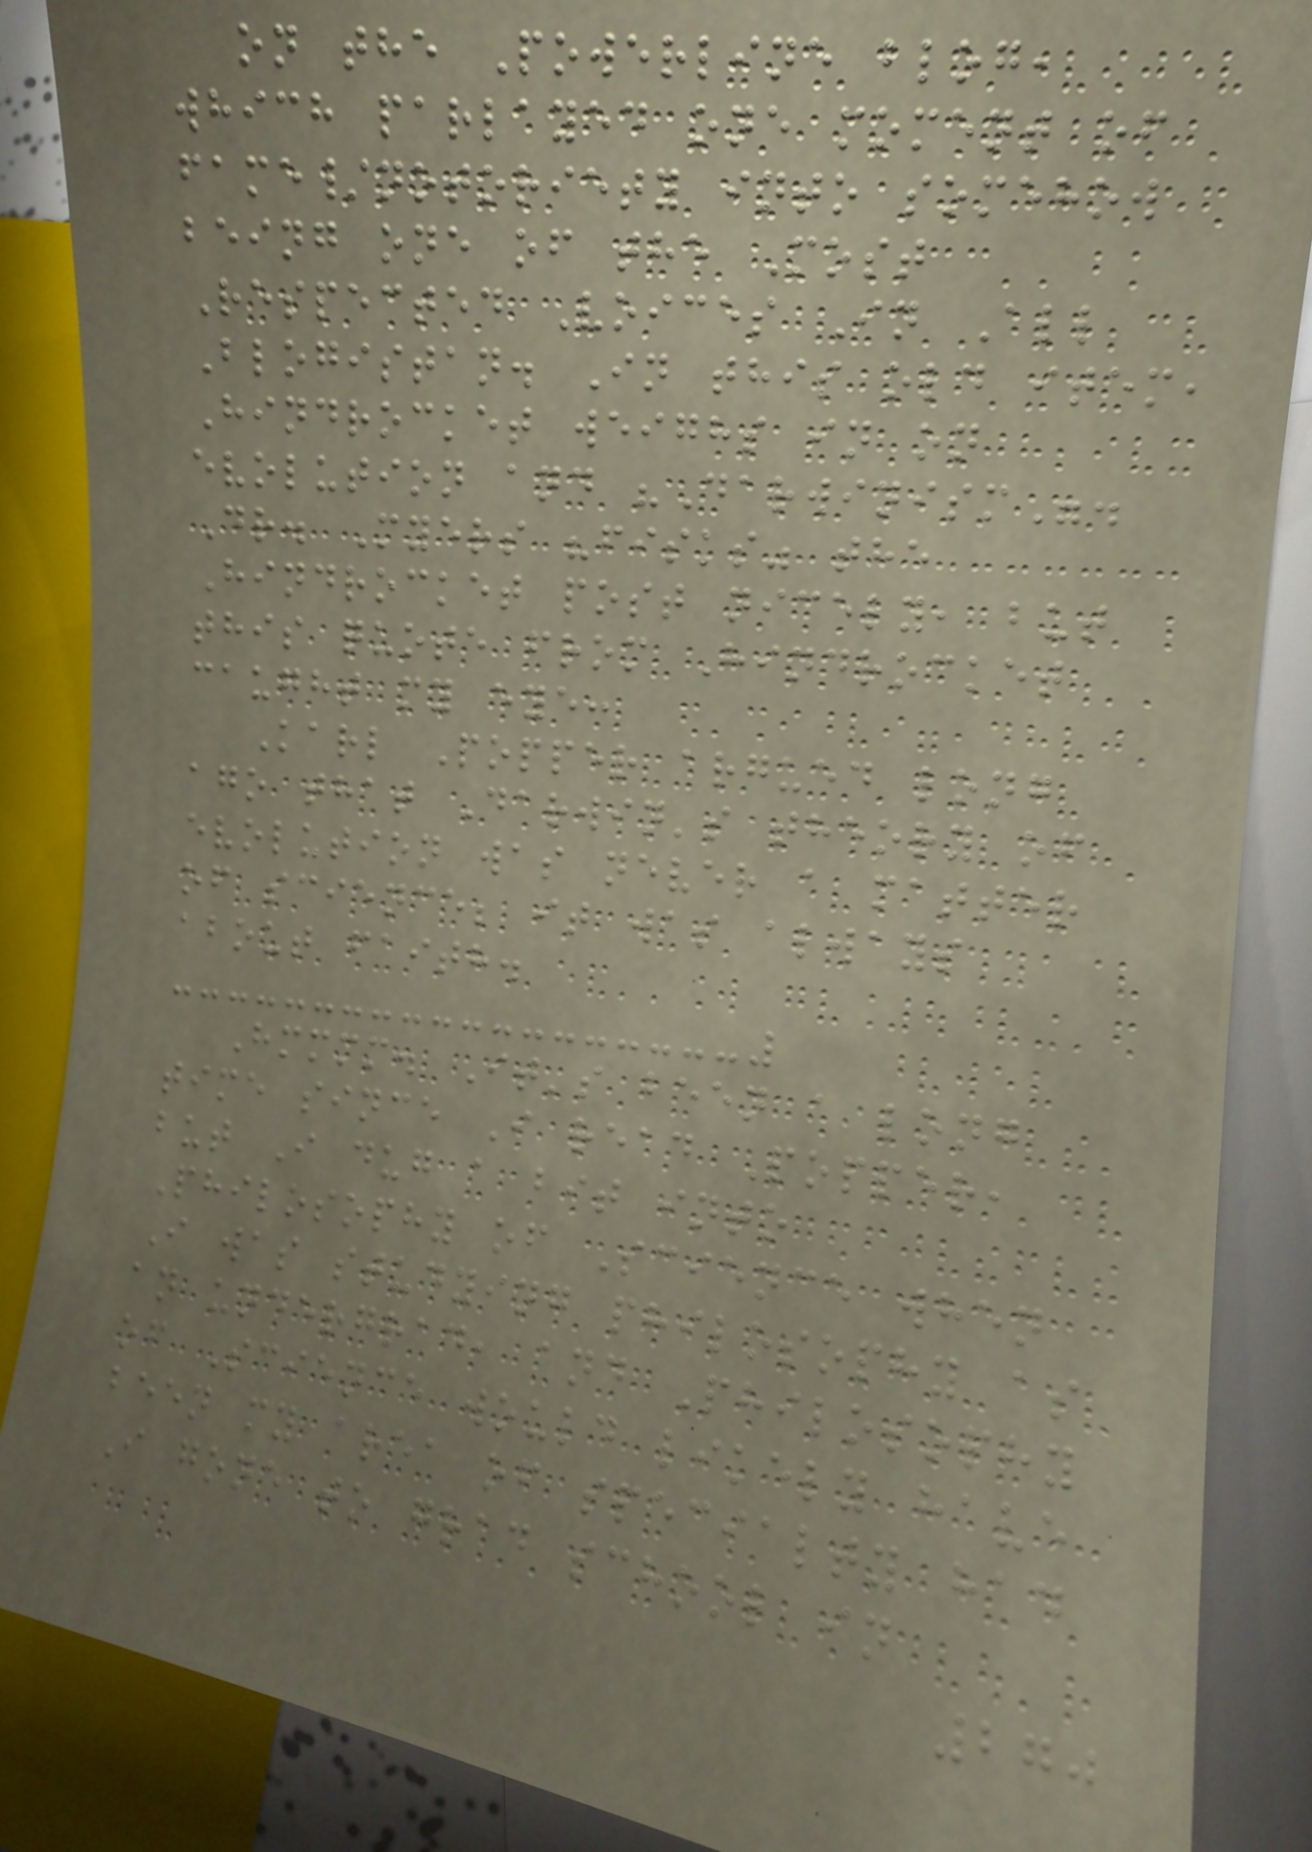on the Powerline blog,
which parlayed one moment of
fame/notoriety into somehow
being one of the Most
Respected Voices In All
Blogistan. In this old item,
Hindrocket weighs in on
evolution and "Darwinism".
Dr. Myers "fisks" the
Hindrocket post nicely, but
this quote from Hindrocket
caught my eye:
Karl Popper argued long
ago that Darwin's theory of
evolution was never a matter
of science; it was always
about faith.
Hmmmm. It's been a long
time since I read Popper,
but I dug a bit into
Philosophy of Science when
I was studying philosophy as
an undergrad, and Philosophy
of Science would likely have
been my area of specialty had
I gone to grad school in
270
